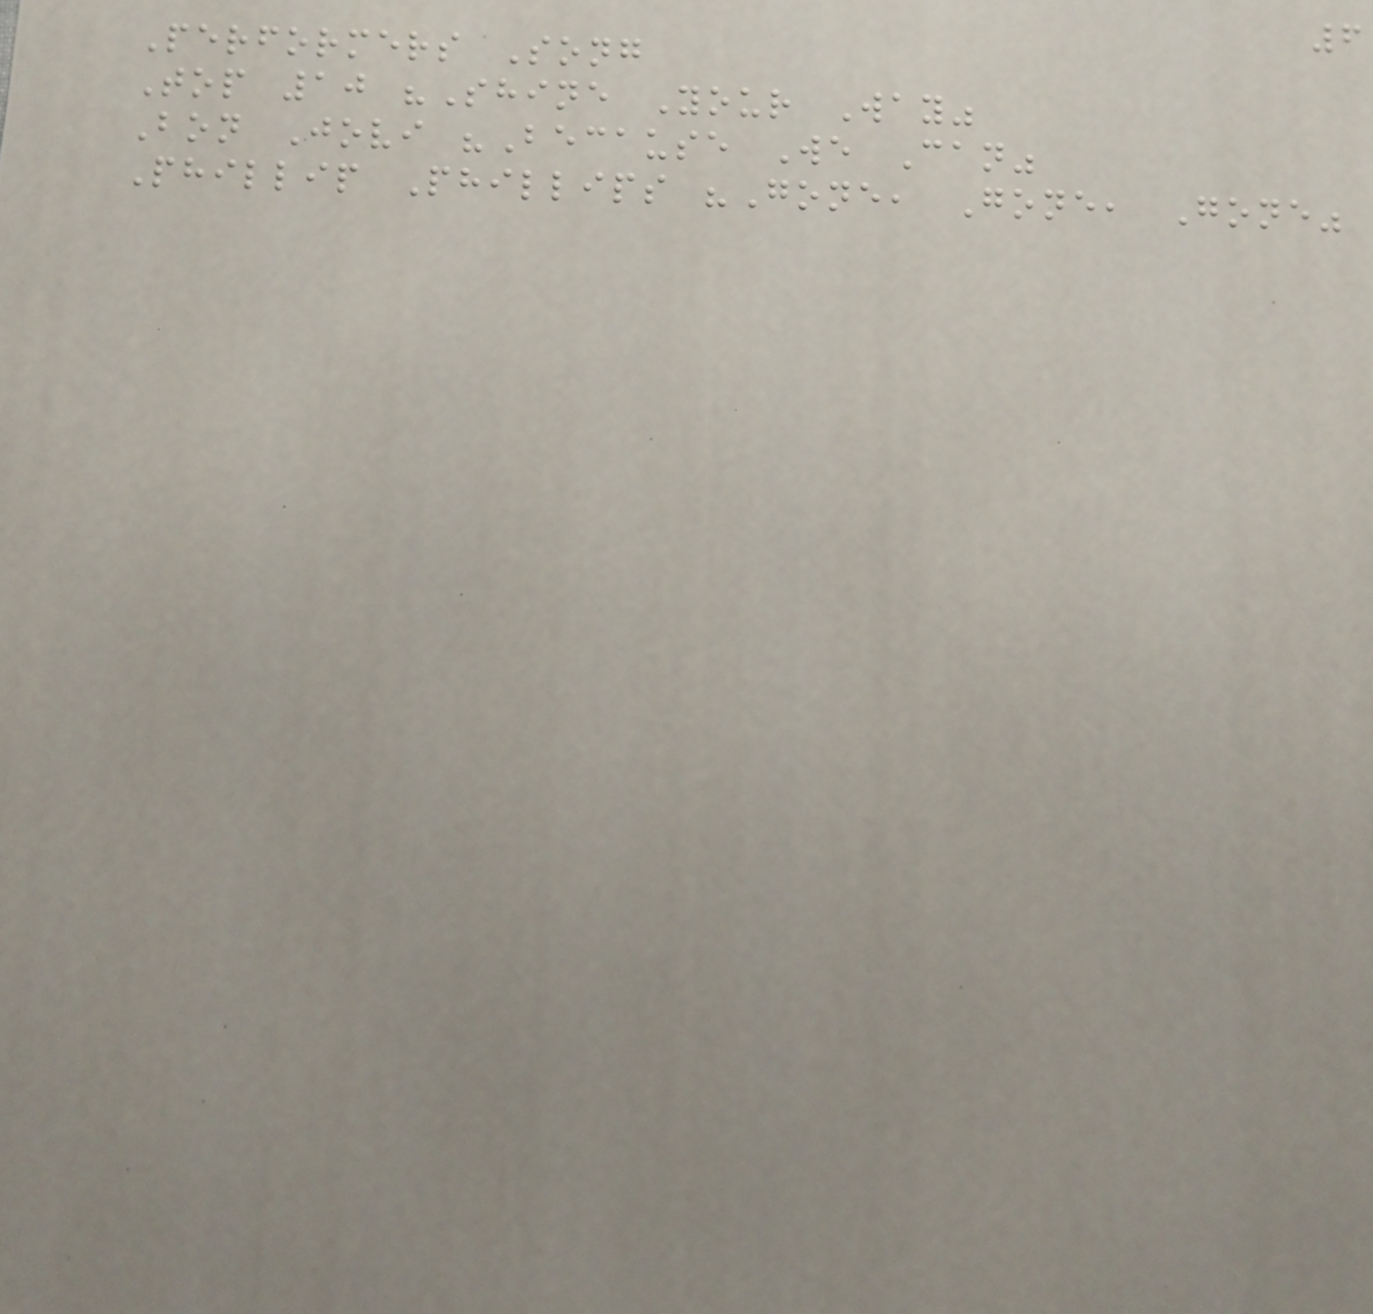6
Performers Song
Top 10 "Shine Your Way"
Bon Jovi "Because We Can"
Phillip Phillips "Gone, Gone, Gone"
